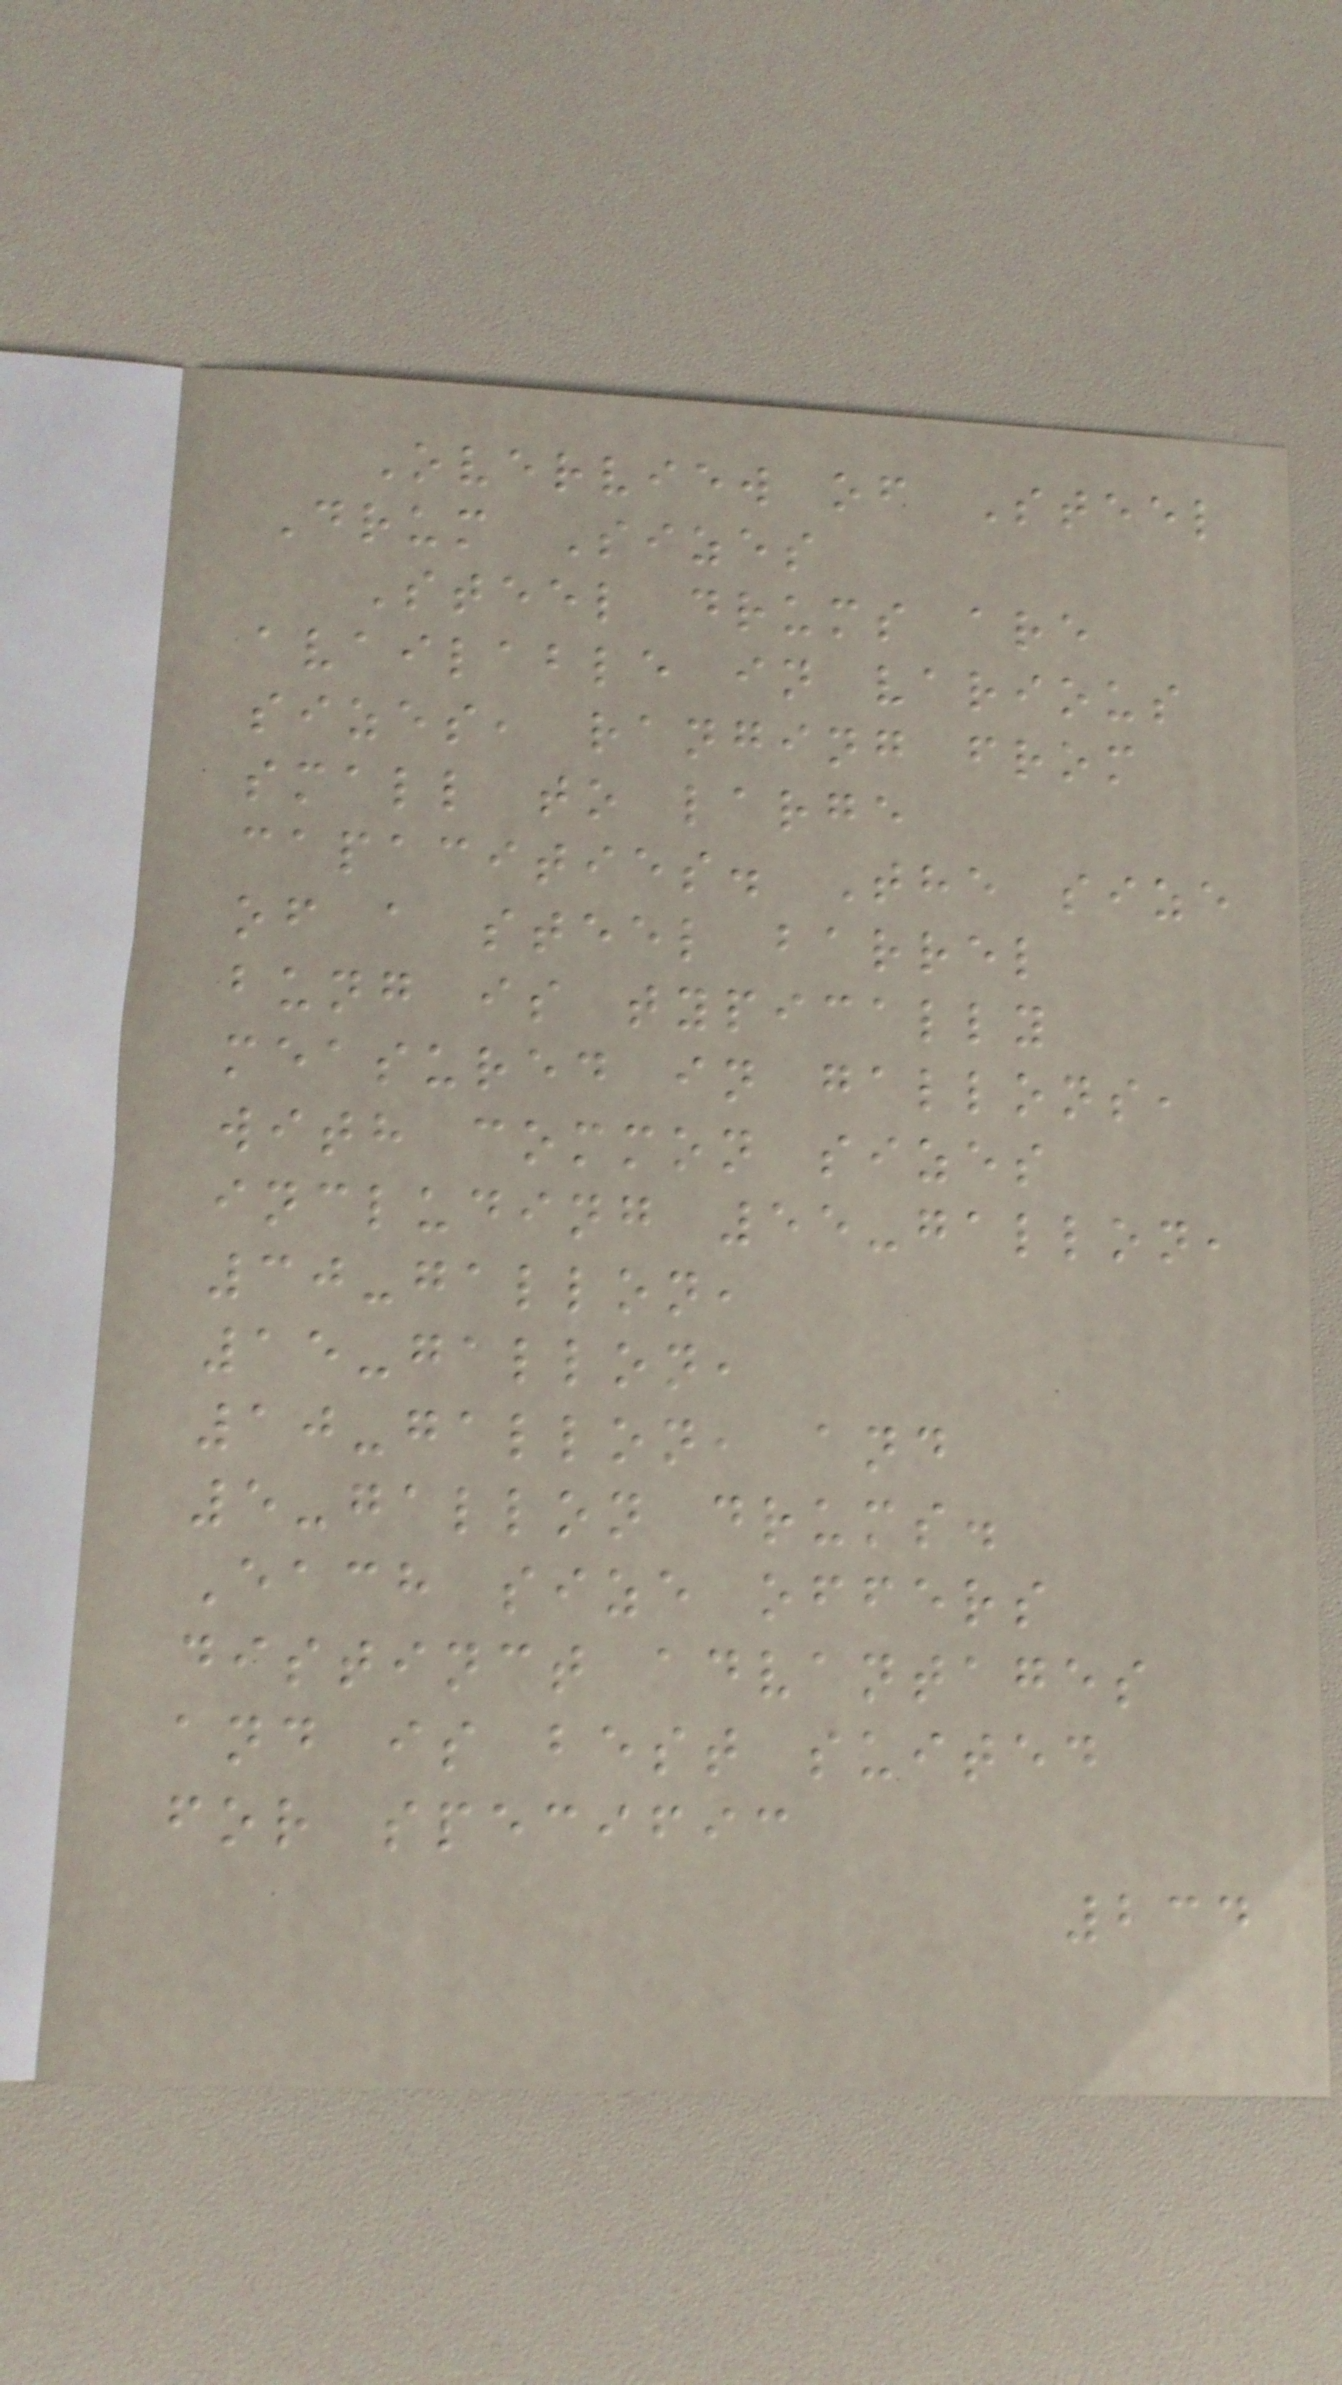Overview of Steel
Drum Sizes
Steel drums are
available in various
sizes, ranging from
small to large
capacities. The size
of a steel barrel
bung is typically
measured in gallons,
with common sizes
including 55-gallon,
30-gallon,
15-gallon,
10-gallon, and
5-gallon drums.
Each size offers
distinct advantages
and is best suited
for specific
234
